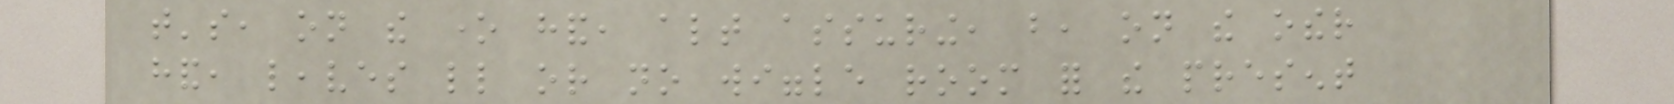that's, on the one hand, altogether assuring, but, on the other
hand, leaves little or no wiggle room for the present
